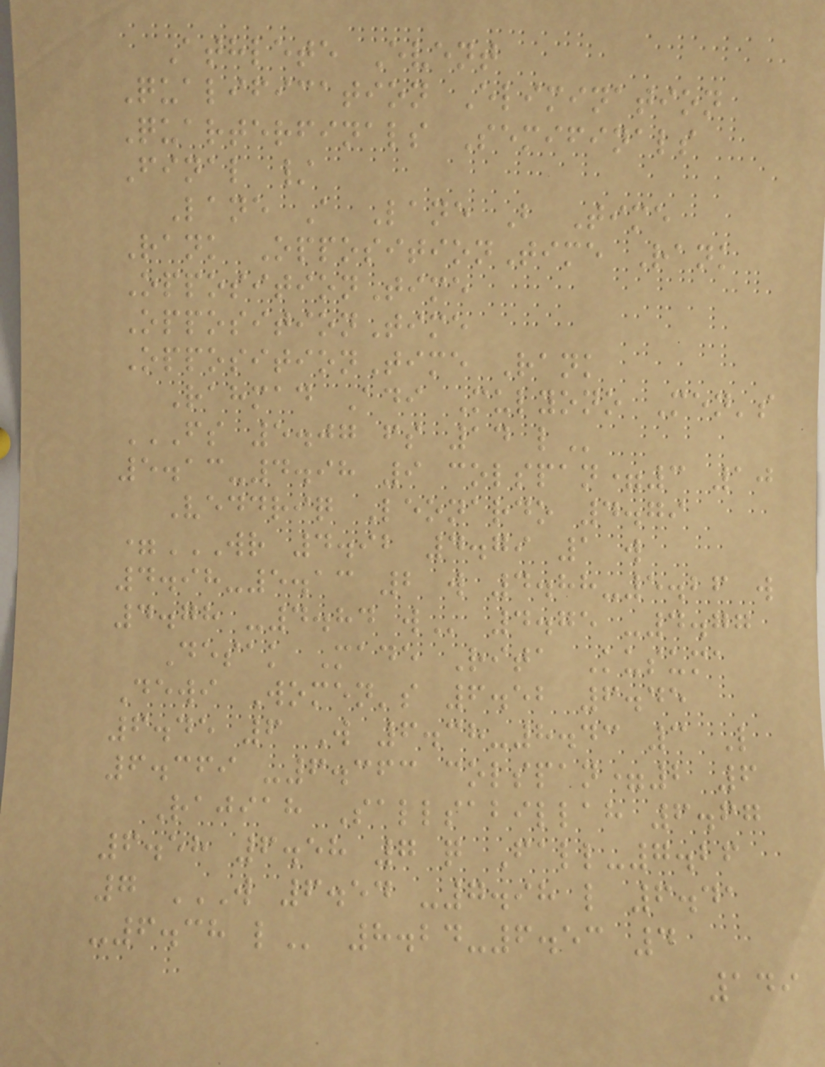Athlete Event
Qualification Elimination
Quarterfinals Semifinals
Final /
Lane A Lane B Time
Rank OppositionTime Rank
OppositionTime
OppositionTime
OppositionTime Rank
Rahmad Adi Mulyono Men's
FS 5.07 FS 14 L
5.13-4.98 9 colspan=3 10
Veddriq Leonardo 4.79
=WR 4.92 4.79 1 W
4.98-5.13 2 W 4.88-5.26 W
4.78 -4.84 W 4.75 -4.77
Desak Made Rita Kusuma
Dewi Women's 6.52 6.45
6.45 6 W 6.38-8.43 3 L
6.369 -6.363 colspan=2 6
Rajiah Sallsabillah 6.67
6.58 6.58 7 q Fall-7.26
7 W 6.54 -7.98 L 6.41
-6.38 L 8.24-6.53 4
149
